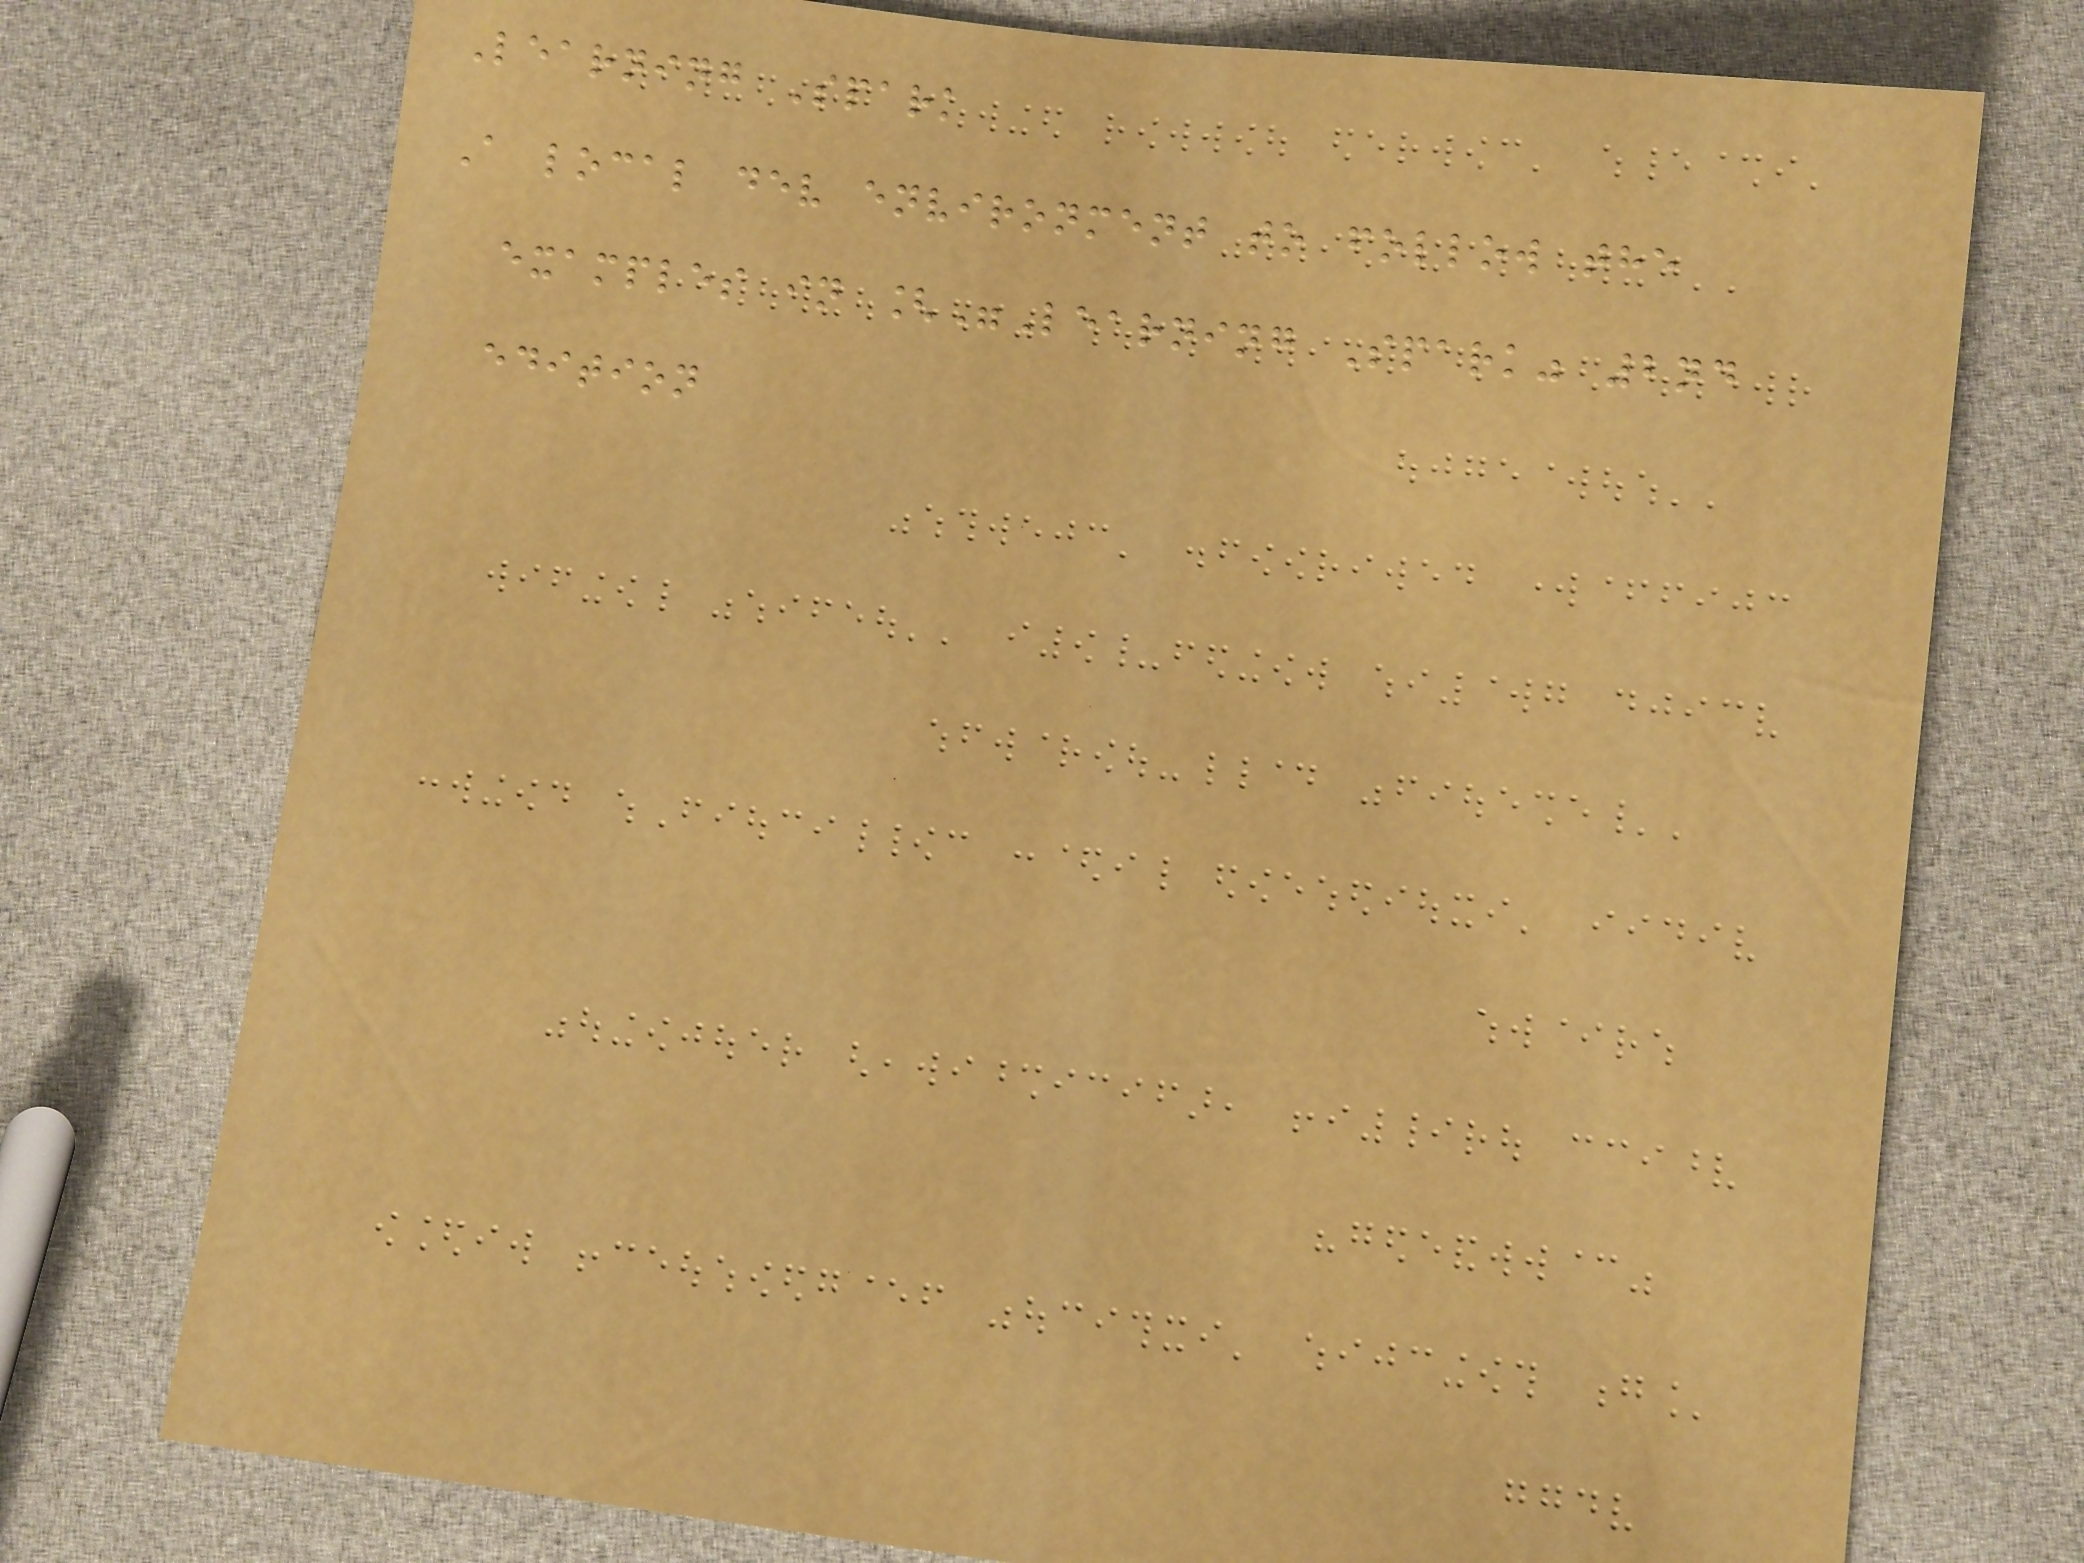Learning Spark
A local dev environment to follow the
examples in ["Learning Spark" 2nd
edition
